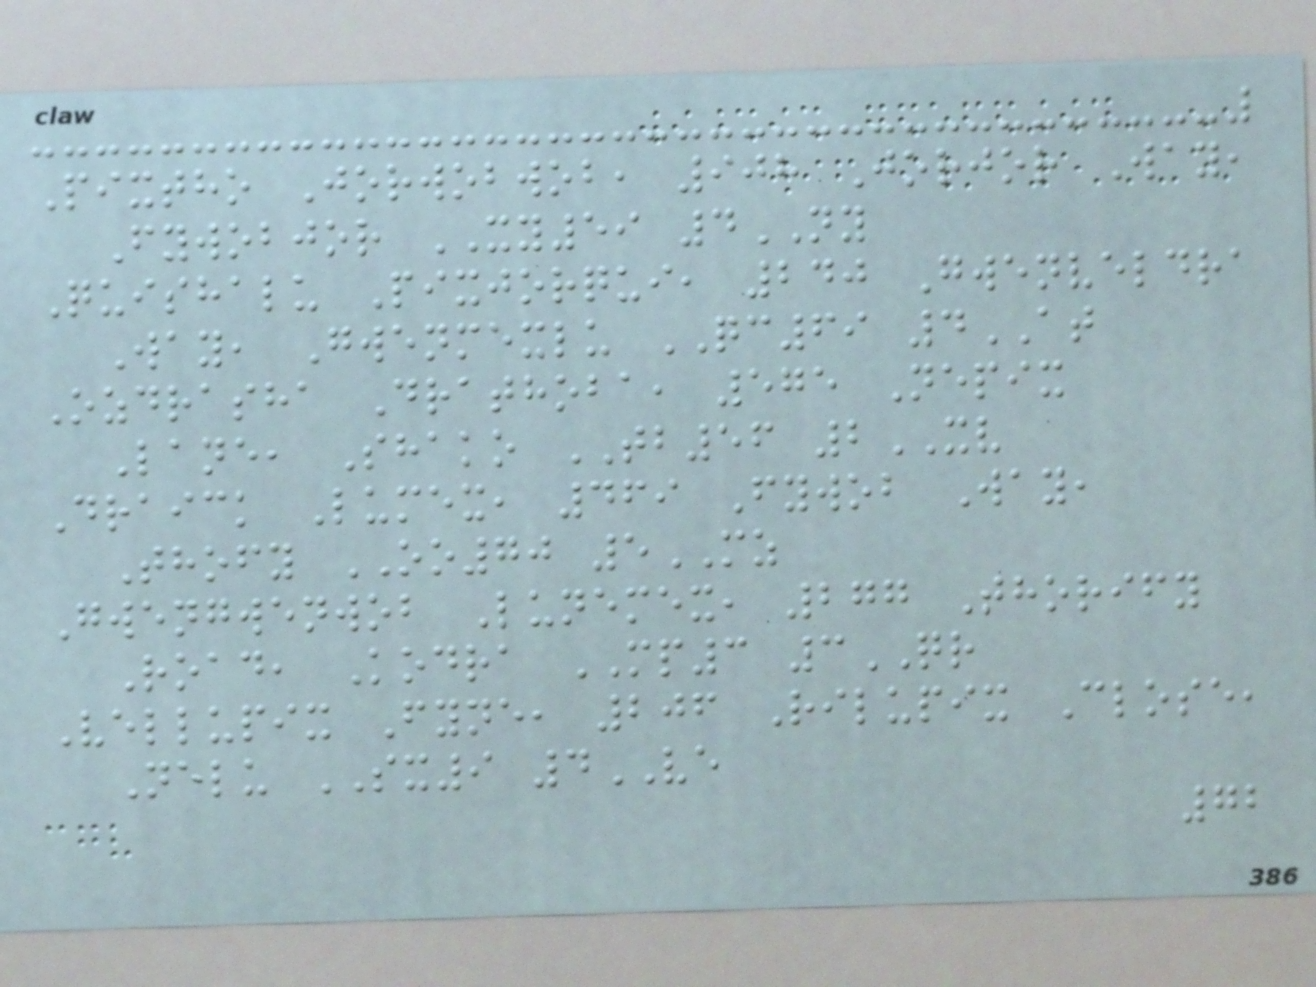Pixtho Jorwobwob, 908 Jorjor Way,
Fywobjor XY59 4NY
Quishalu Pixjorqui, 240 Gwenveldra
Way, Gwenmexlu QC69 4AT
Ozdrasha Drathoba, 575 Nepix
Lane, Shako TB56 2XV
Draick Lumex, 469 Fywob Way,
Thofy OO70 5MZ
Gwengwenwob Lunemex, 277 Thorify
Road, Kodra MP3 3QR
Vellupix Fyne, 206 Rilupix Close,
Nelu SX9 4VE
72
